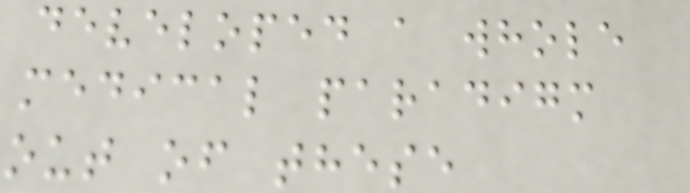developed a whole
medical paradigm
out of these
